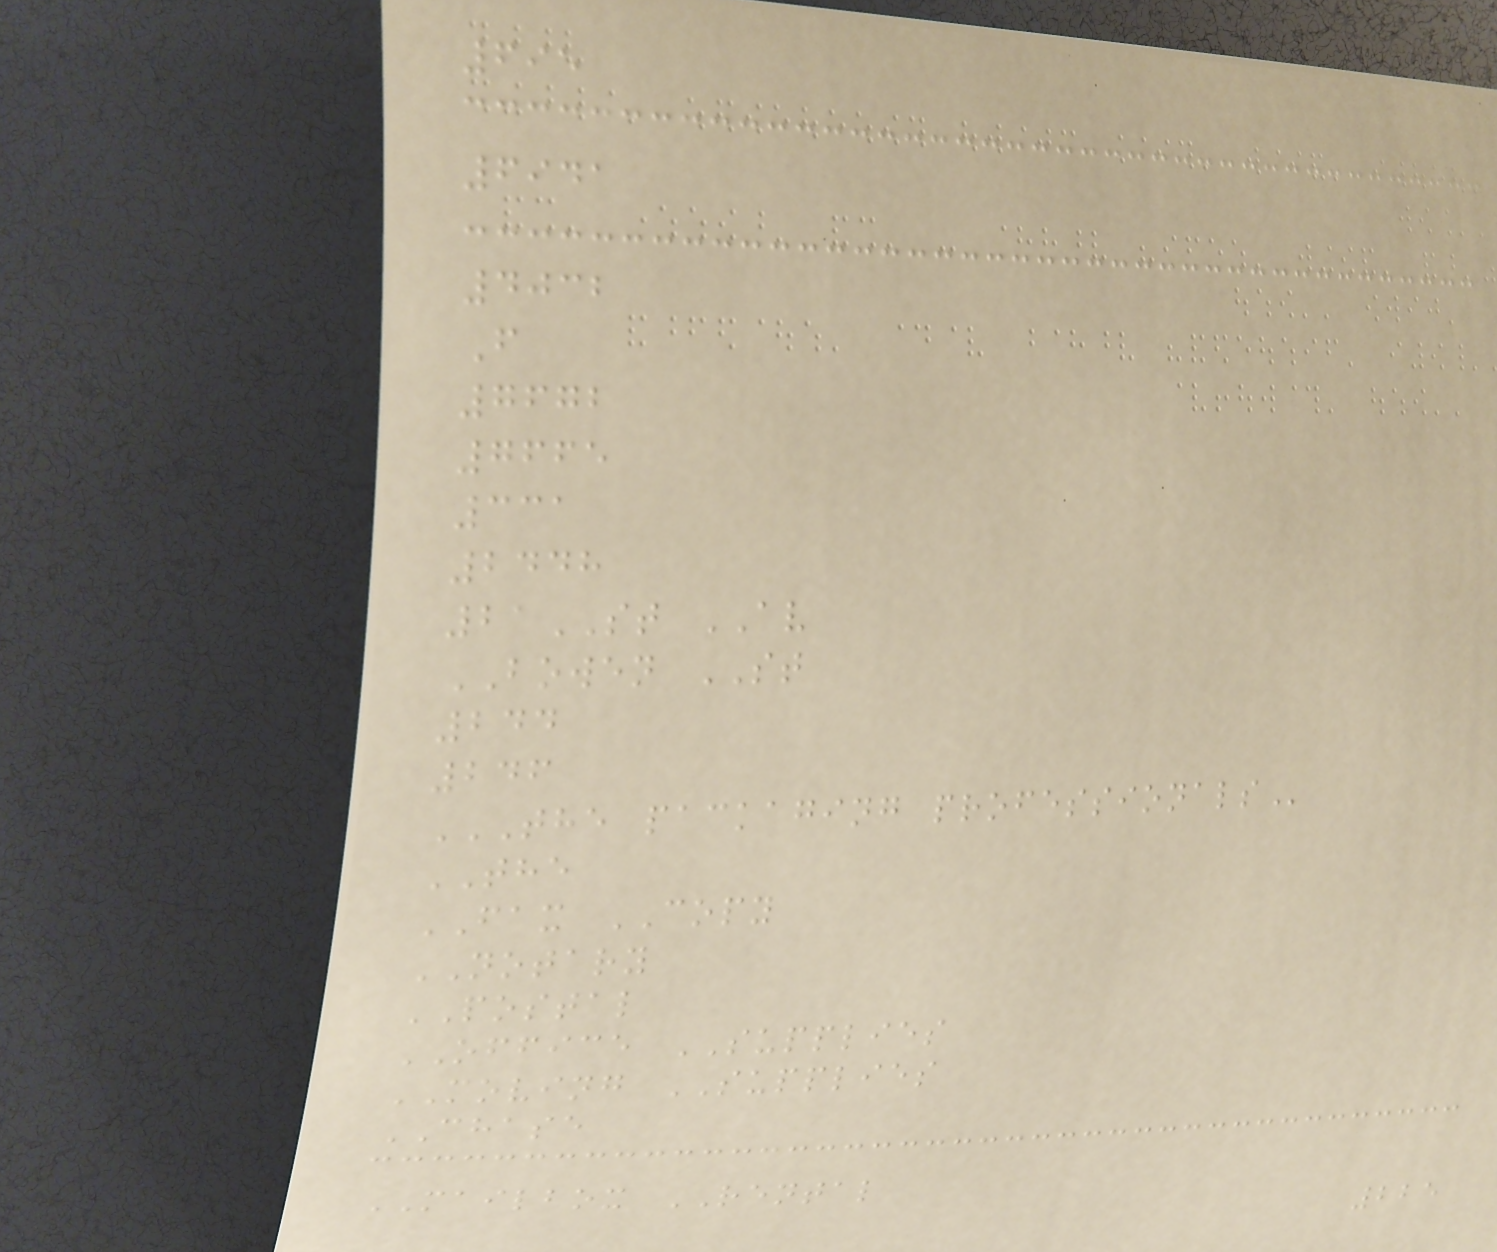695
6941
4032
F
7672
7665
331
2448
21ST AV
BOWEN ST
244
246
THE PACKAGING PROFESSIONALS
THE
FAX COPY
NOTARY
POSTAL
OFFICE SUPPLIES
MOVING SUPPLIES
CHASE
MAILBOX RENTAL
225
